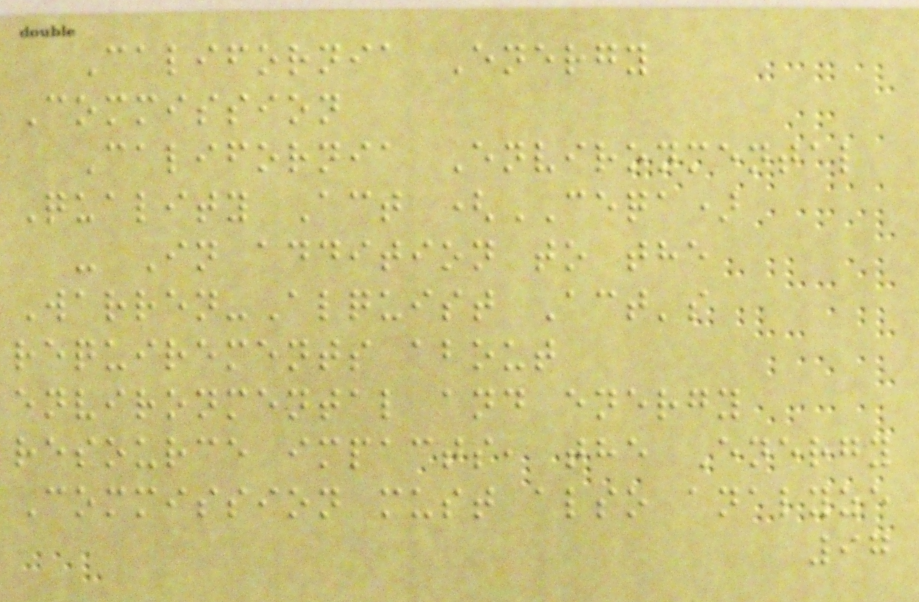California Energy
Commission
California Environmental
Quality Act (CEQA)
- In addition to the
Warren-Alquist Act's
requirements about
environmental and energy
resource impacts, the Energy
Commission must also analyze
97
